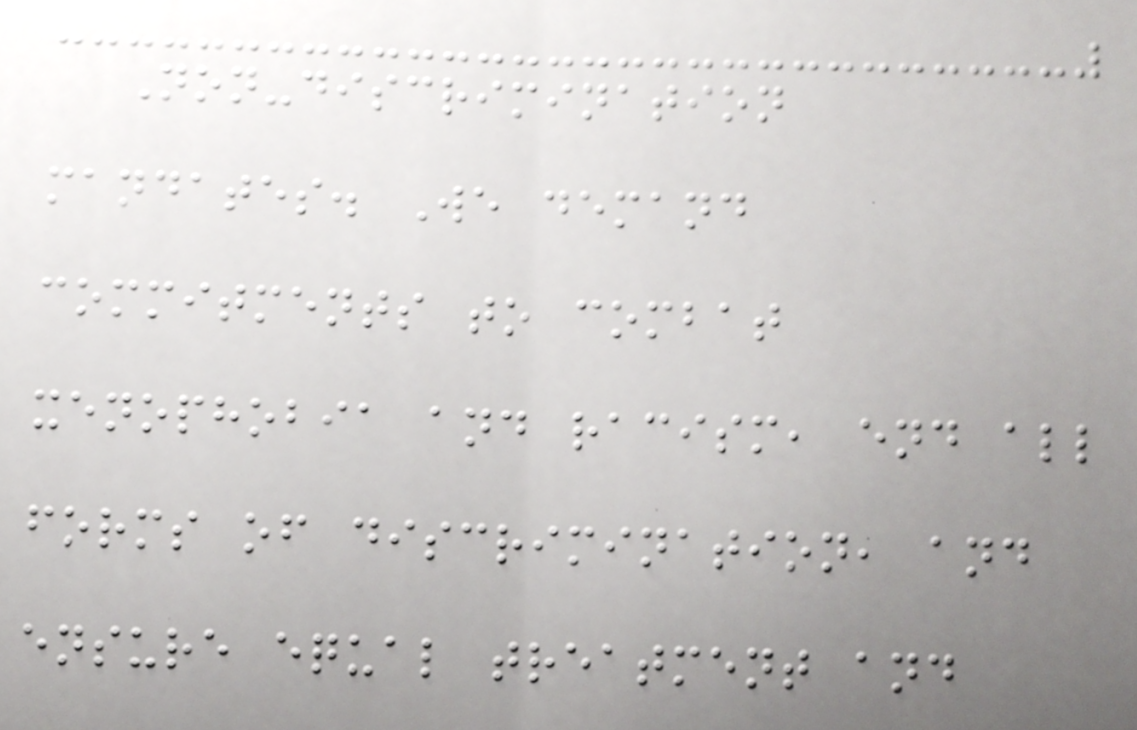Non-discrimination
mandates. We demand
commitments to combat
xenophobia and racism, end all
forms of discrimination, and
ensure equal treatment and
